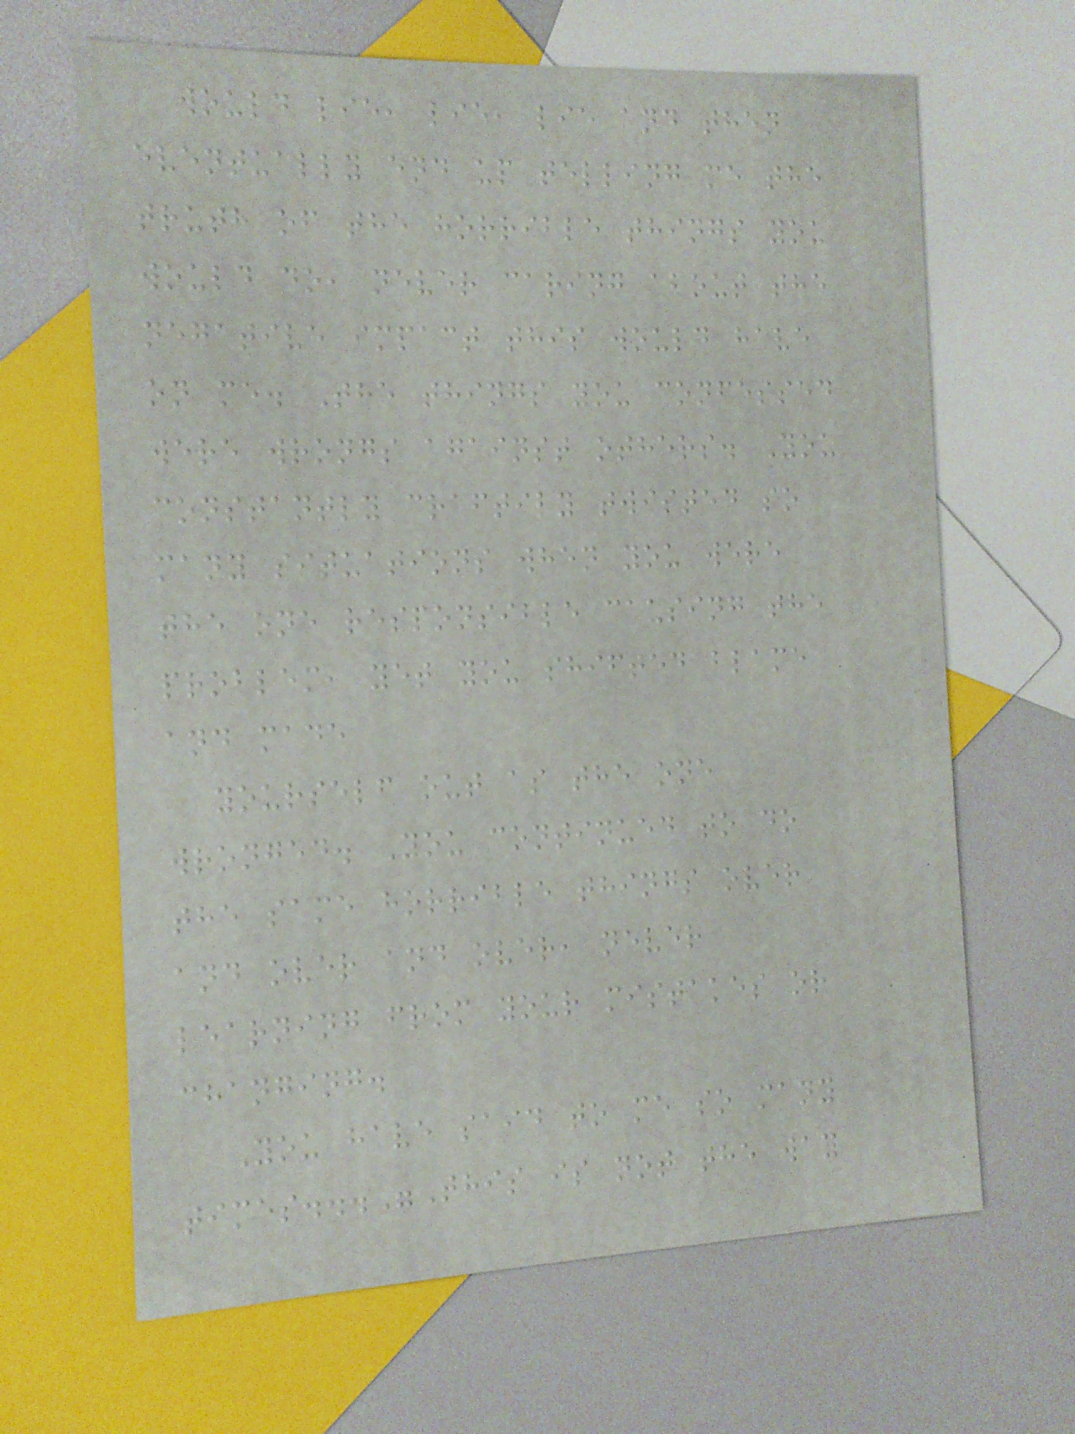would lie, lie, lie and then
eventually end up telling me the
truth of the horrible things you
would do, never caring about the
negative impact this would have
on me. The things you confessed
were wrongs against others. You
constantly craftily twisted so
many situations when you were
the one responsible causing the
problem, yet you shifted blame
and made
yourself out as the one
wronged. You continued to do
the same horrible things over
and over and over, never
learning from your mistakes or
changing.
You have said to me so many
times..."This is not the way
